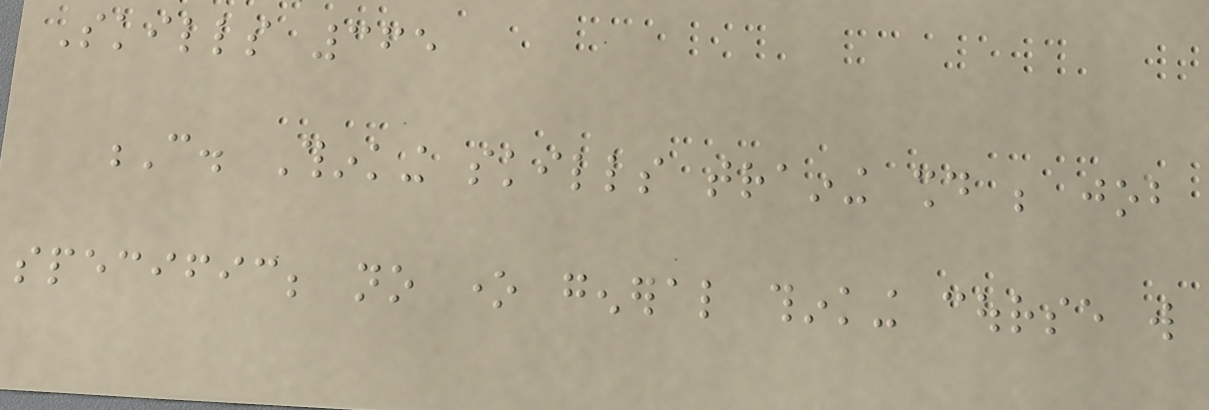Skills 365
C. Thinking skills training should be job
specific; no one general thinking course will
